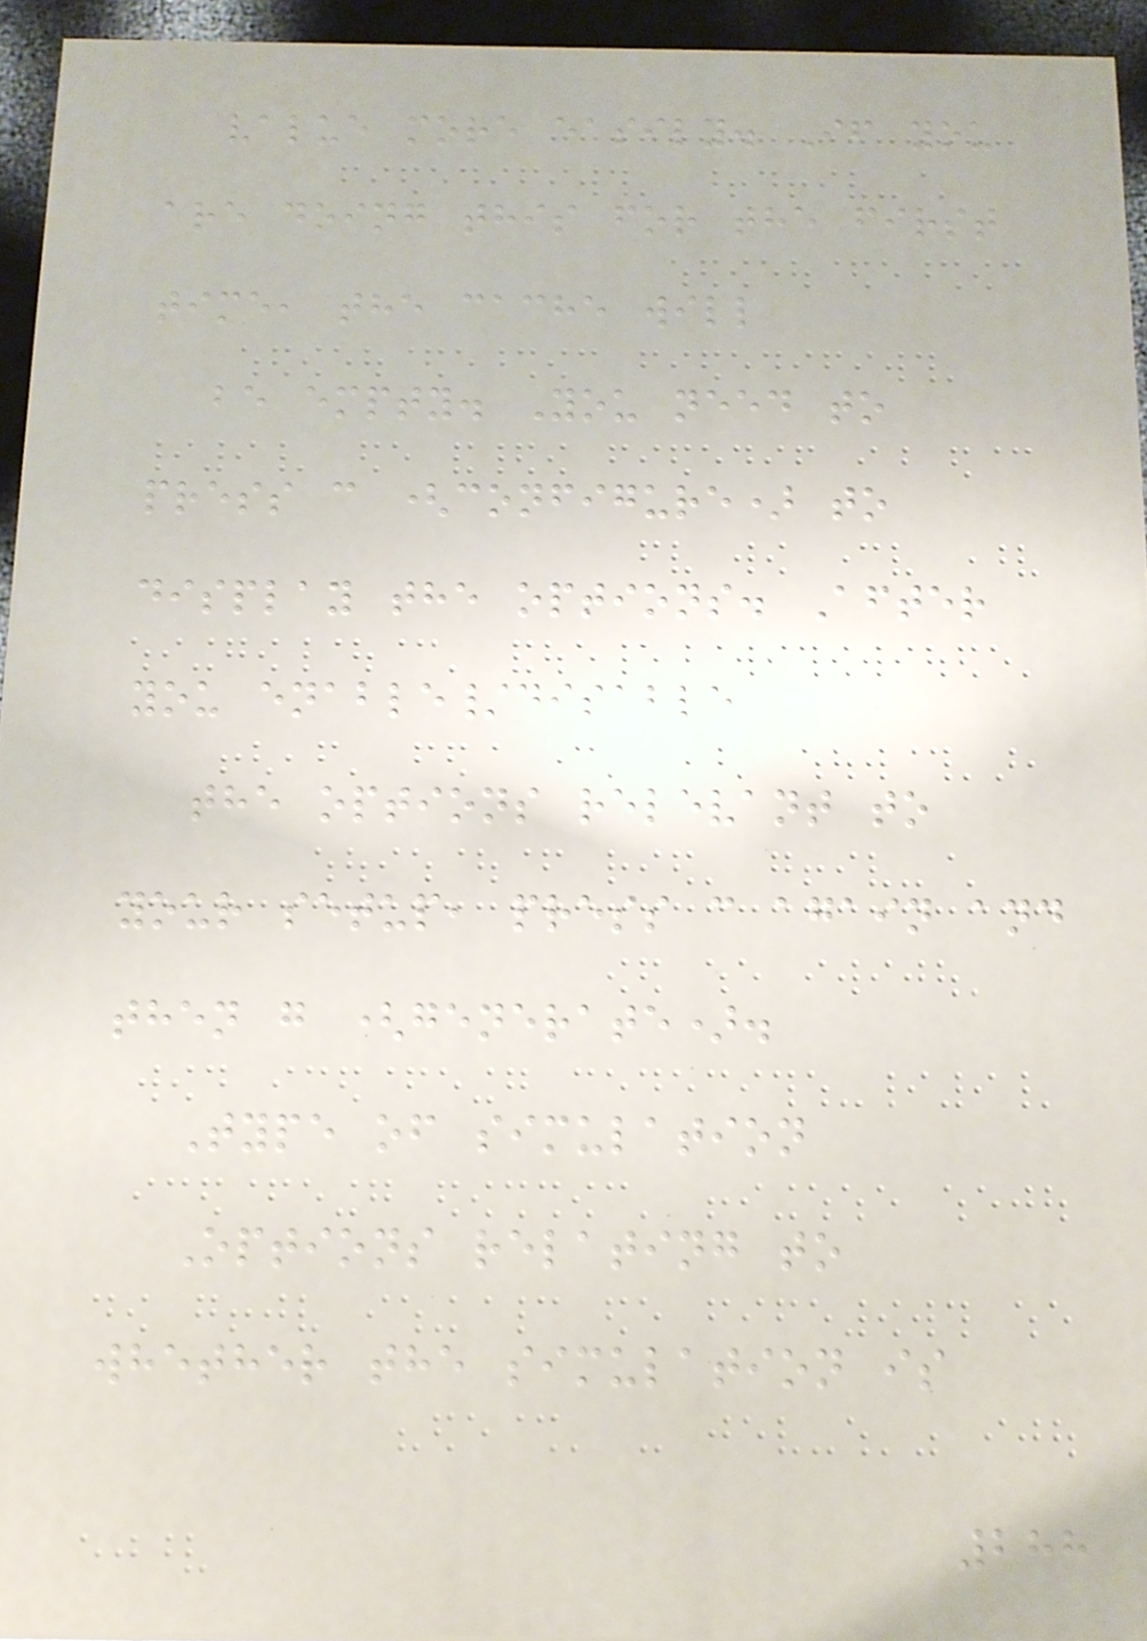value more easily. If you
are doing this for the first
time, the cache will
be empty. You need to
press c (configure) to
display the options. After
you enable/disable
the options relevant to
your setup, press c again and
then g (generate).
Type of simulation
Options relating to
whether the simulation is
288
